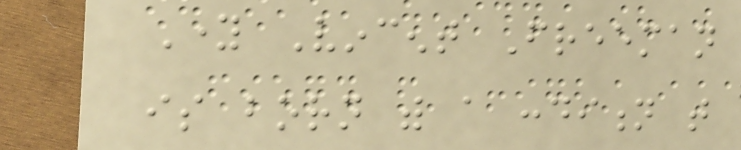Young Vincent Freeman
is born with a condition that
